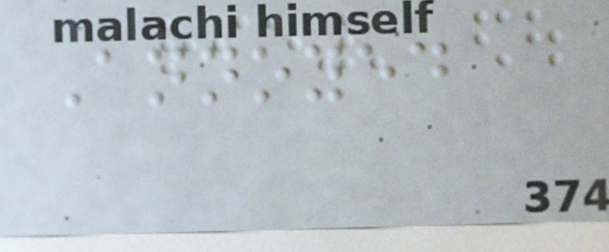Annoyed
